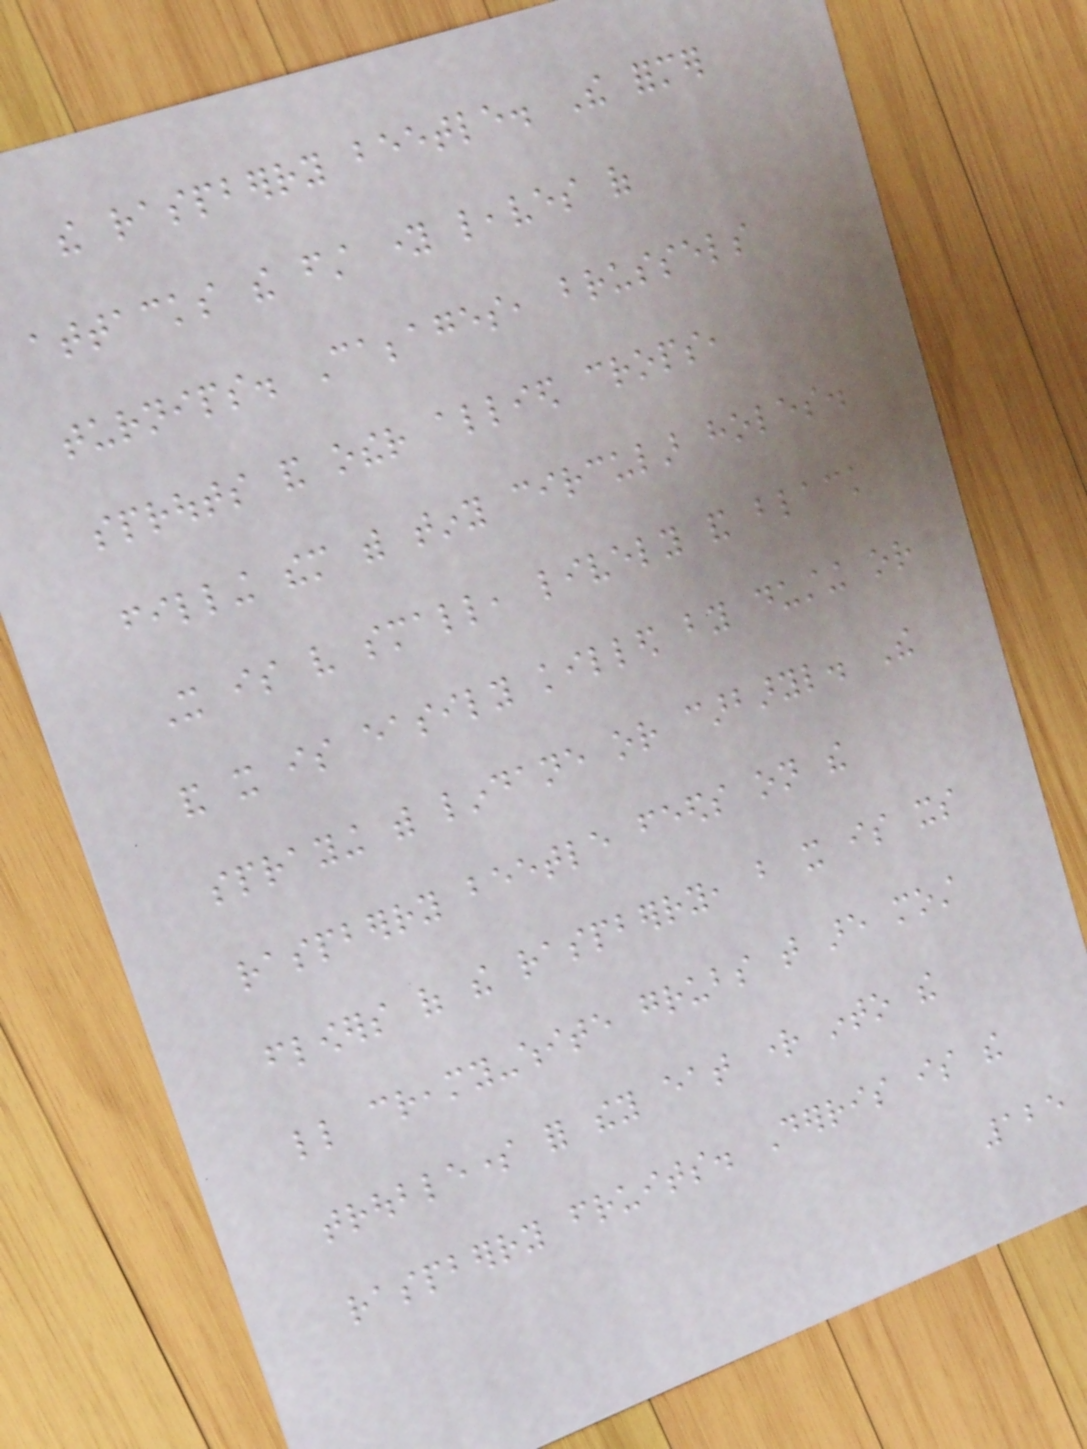the raspberry beetle. The former
attacks the first young leaves of
turnips. Cabbages, brussels
sprouts and other allied crops,
filling them with tiny circular holes.
It is very small, lively and black
and it is easily killed by dusting or
spraying with lindane or carbaryl. The
raspberry beetle feeds on the
flowers of the raspberry, but it is its
little creamy-white grubs that are most
troublesome for they eat right into the
raspberry fruits. Derris is the
125
